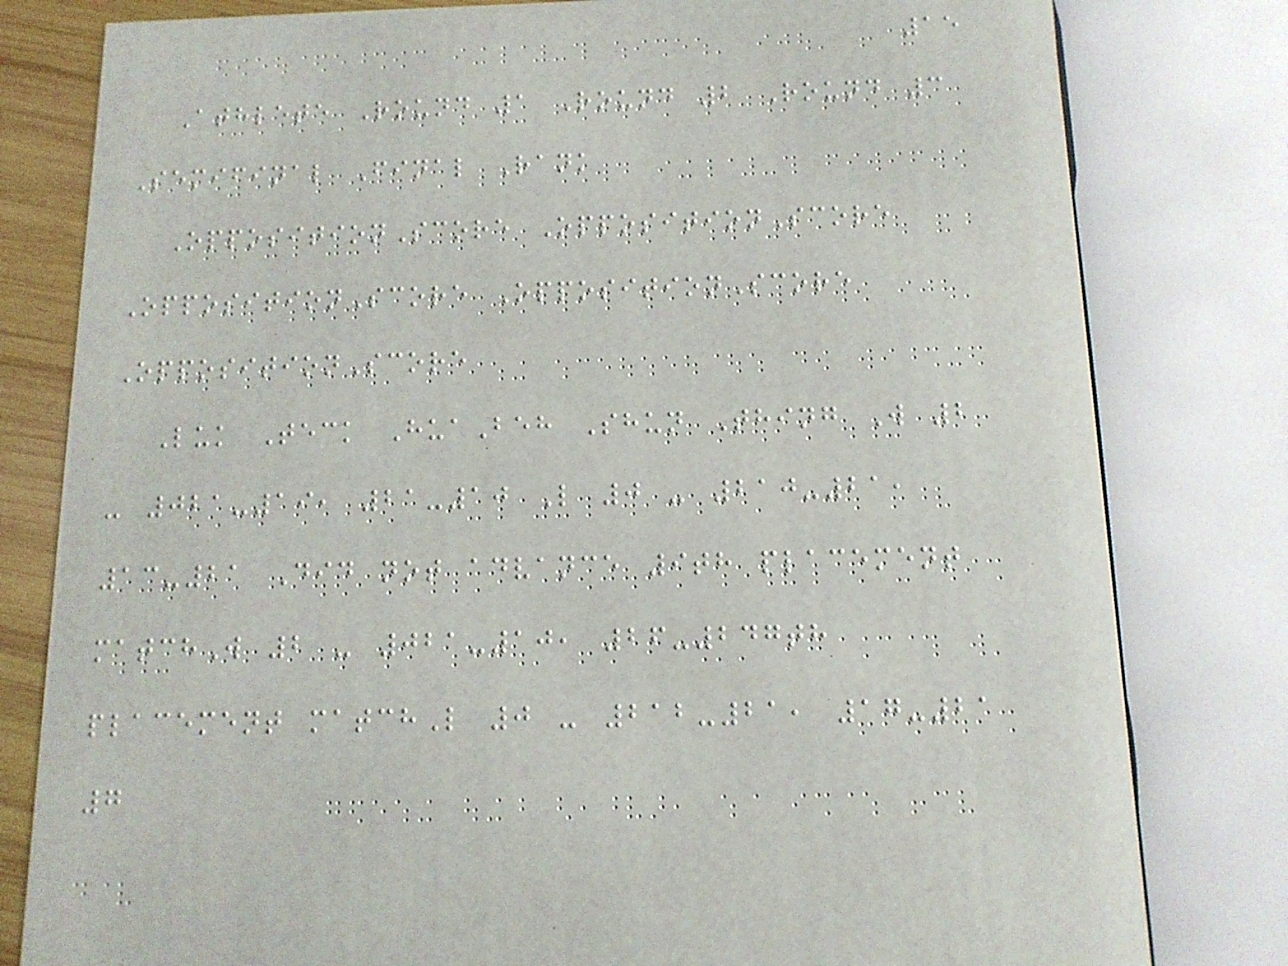15
Athlete Round 1 Round 2 Round 3
Semifinal Final Rank
OppositionScore OppositionScore
OppositionScore OppositionScore
OppositionScore
Luk Teck HuaBeh Shun Thing W 2
- 021-19, 21-10 L 0 - 210-21,
13-21 Did not advance 9th placement
matchW 2 - 021-10, 26-247th
placement matchL 0 - 212-21, 17-21
7
